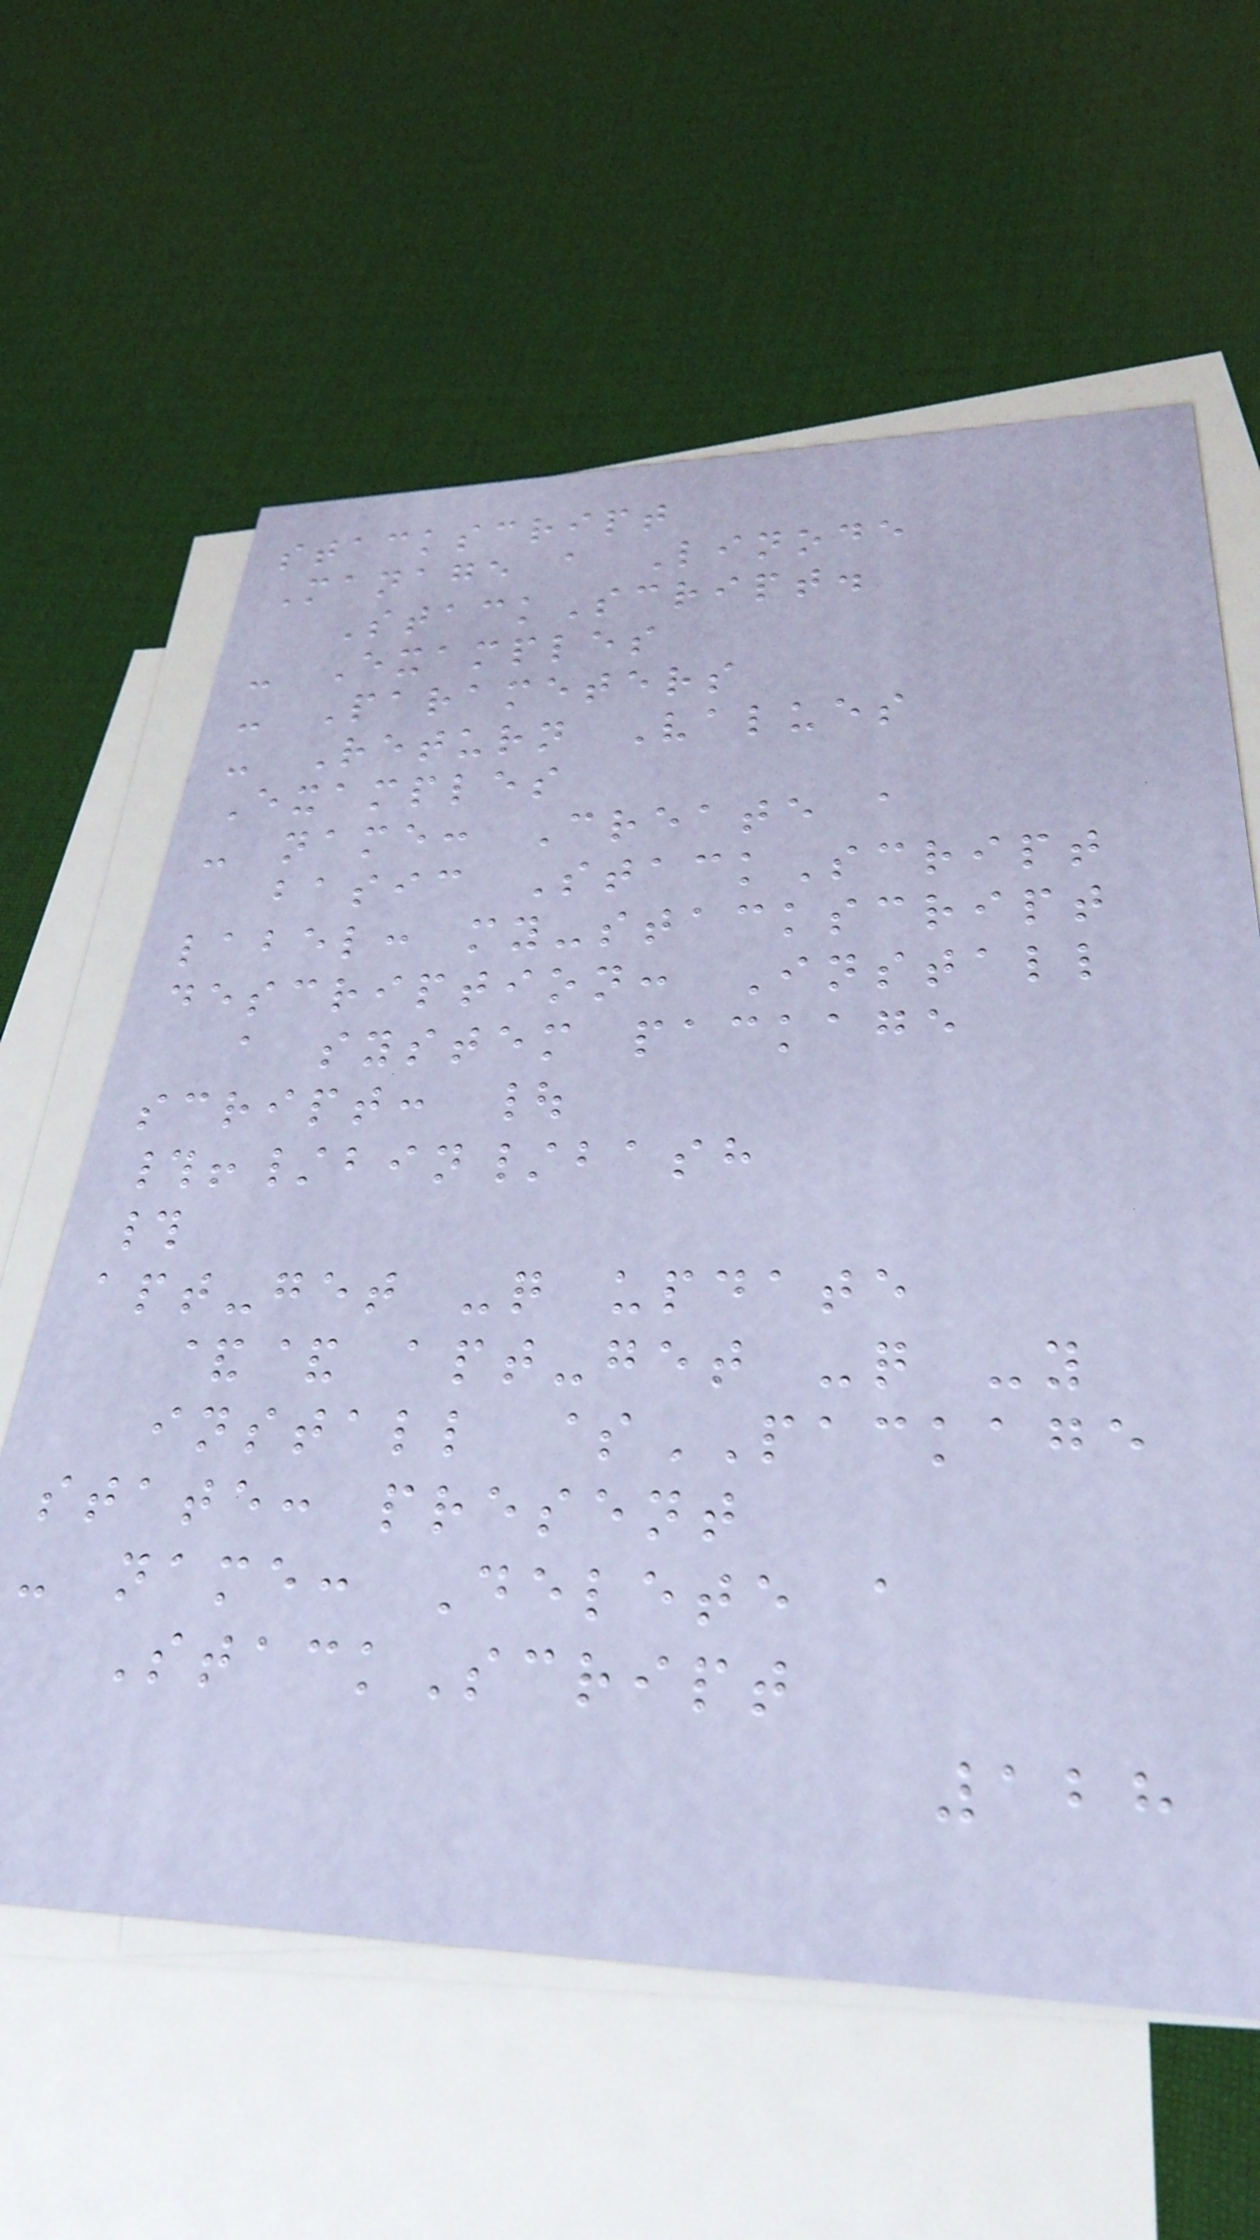stackscript
Manage a Linode
StackScript.
- Examples
- Parameters
- Return Values
Examples
- name: Create a
basic StackScript
label: my-stackscript
description: Install
a system package
script: |
#!/bin/bash
#
apt-get -q update
&& apt-get -q -y
install $PACKAGE
state: present
- name: Delete a
StackScript
128
